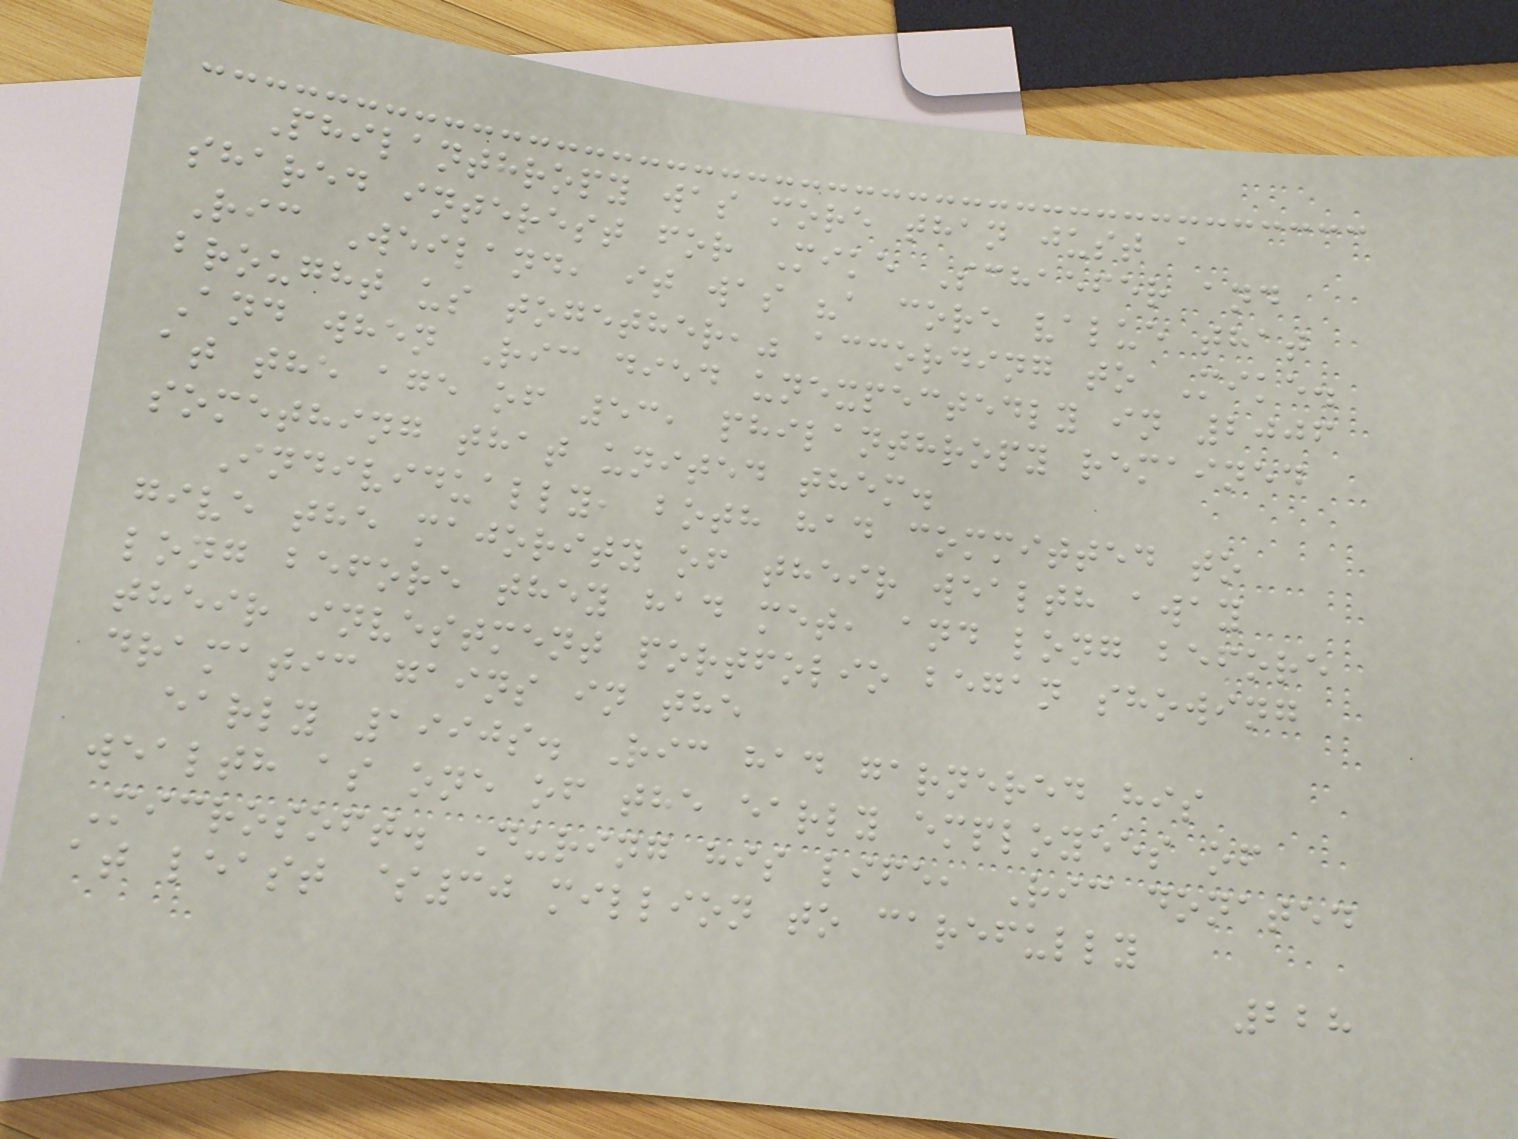Philanthropy was more than just a
shared interest for Mike Schaefer and
Ric Weiland, it was "a core value that
brought us together," according to Mike.
And when Ric died unexpectedly in 2006
at the age of 53, philanthropy remained
something that united them.
Individually, both had committed to
give the majority of their wealth away
long before they had met, and long before
their investment portfolio began showing
dramatic gains in the
early 1990s. Ric had garnered his
wealth as one of the early employees of
Microsoft. During his life, Ric donated
at least $30 million to carefully
228
